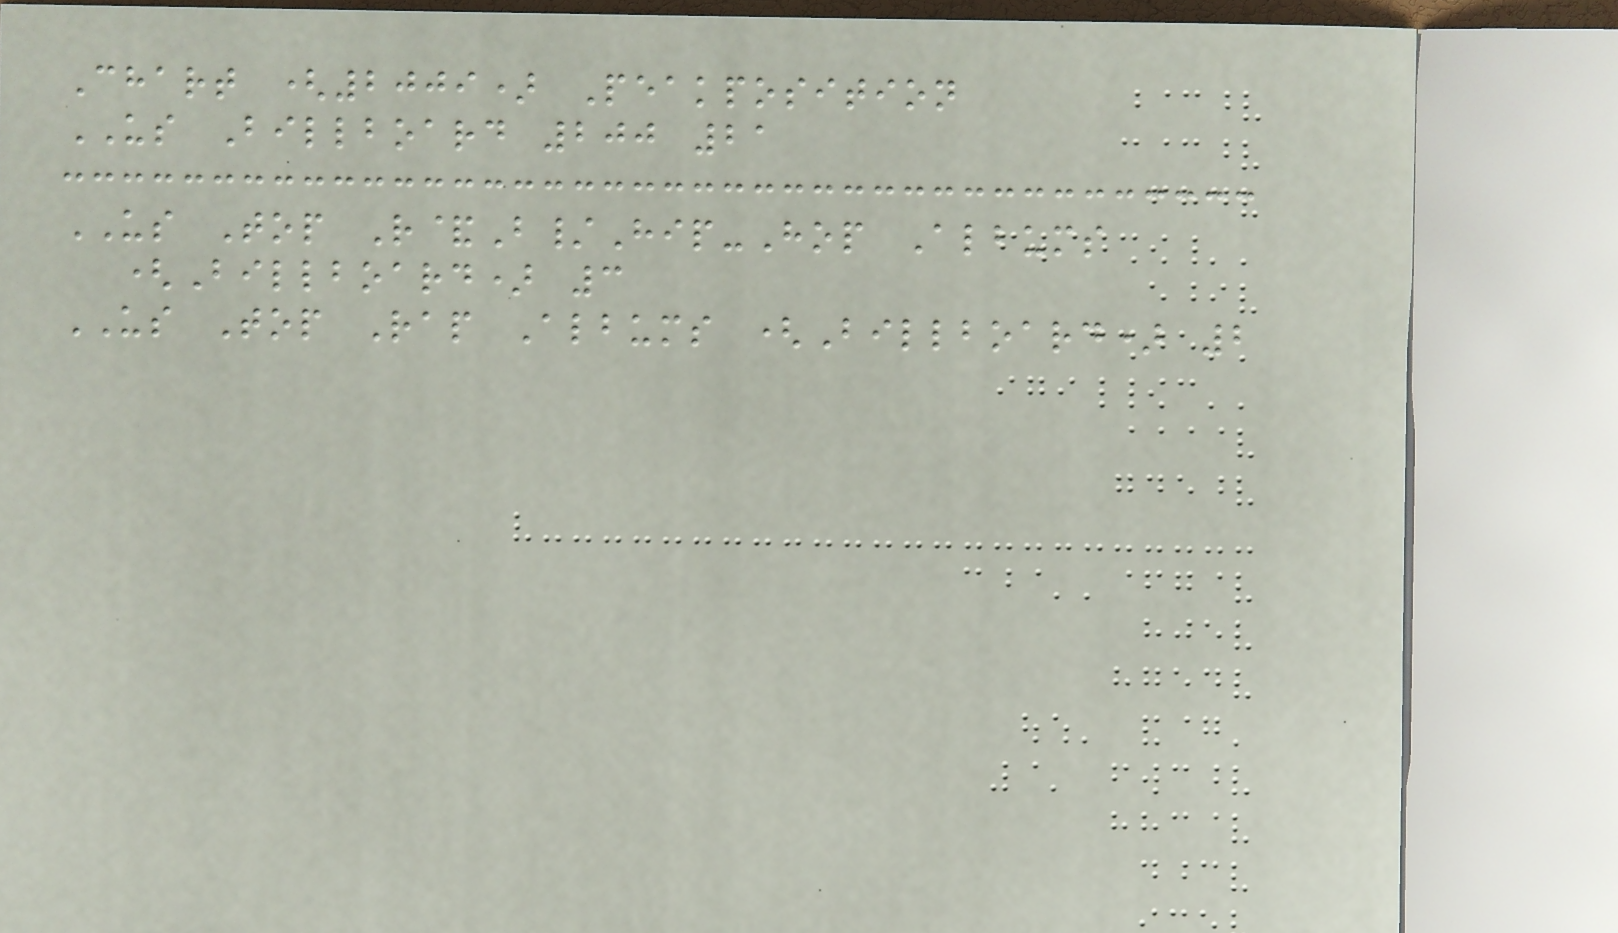Chart (2009) Peakposition
US Billboard 200 21
US Top R&B/Hip-Hop Albums
(Billboard) 3
US Top Rap Albums (Billboard) 2
